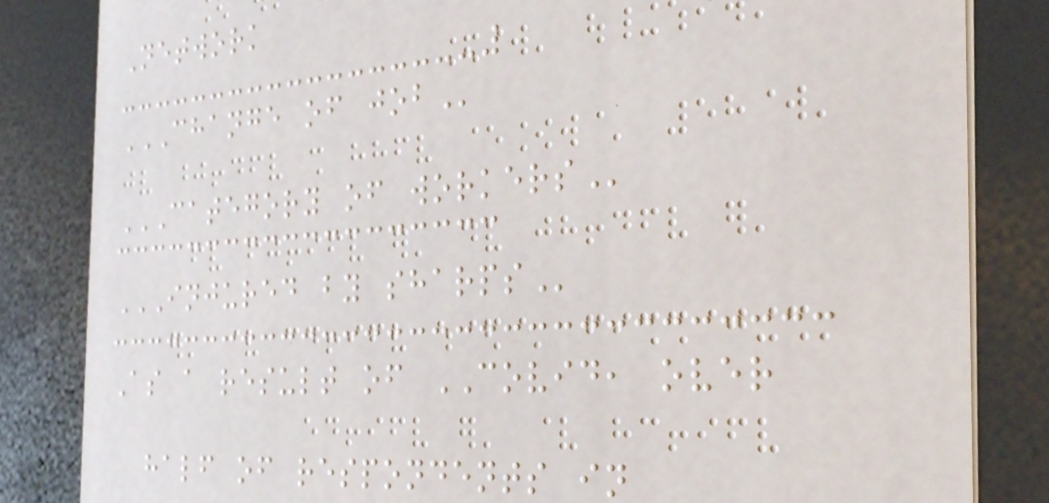Network
CHANGE OF JOB
CATEGORY OF WORKERS
INJURED BY SHARPS
As a result of COVID, over
half of respondents in
